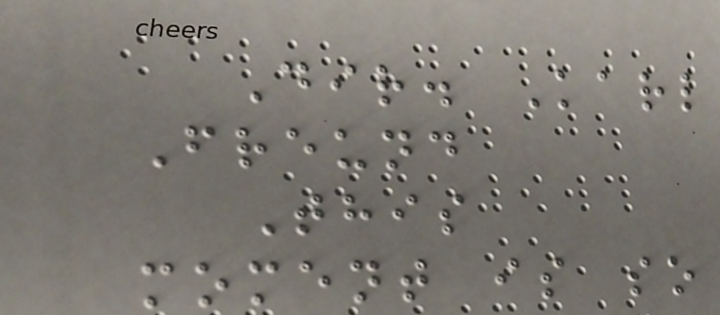Dir. Karl
Freund
This
moment is so
